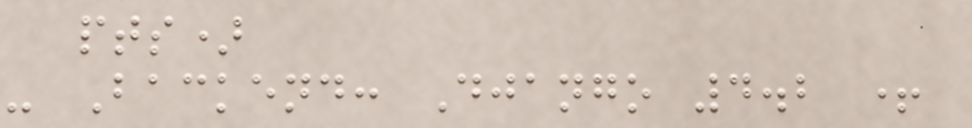pts)
- Backend: Django 4.2 +
